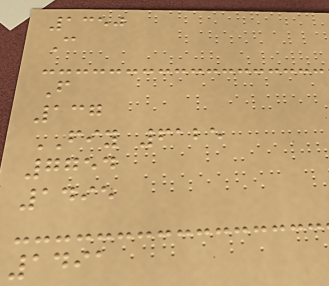1350
C
F
137
FIY 6125
7754
1495
1491
